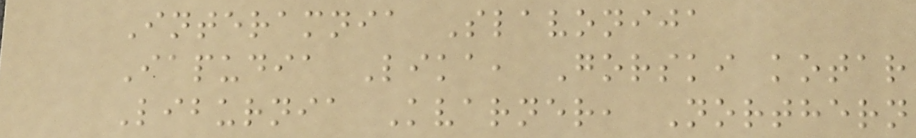Interamnia Slavonija
Iapudia Lika, Gorski kotar
Liburnia Kvarner, Northern
